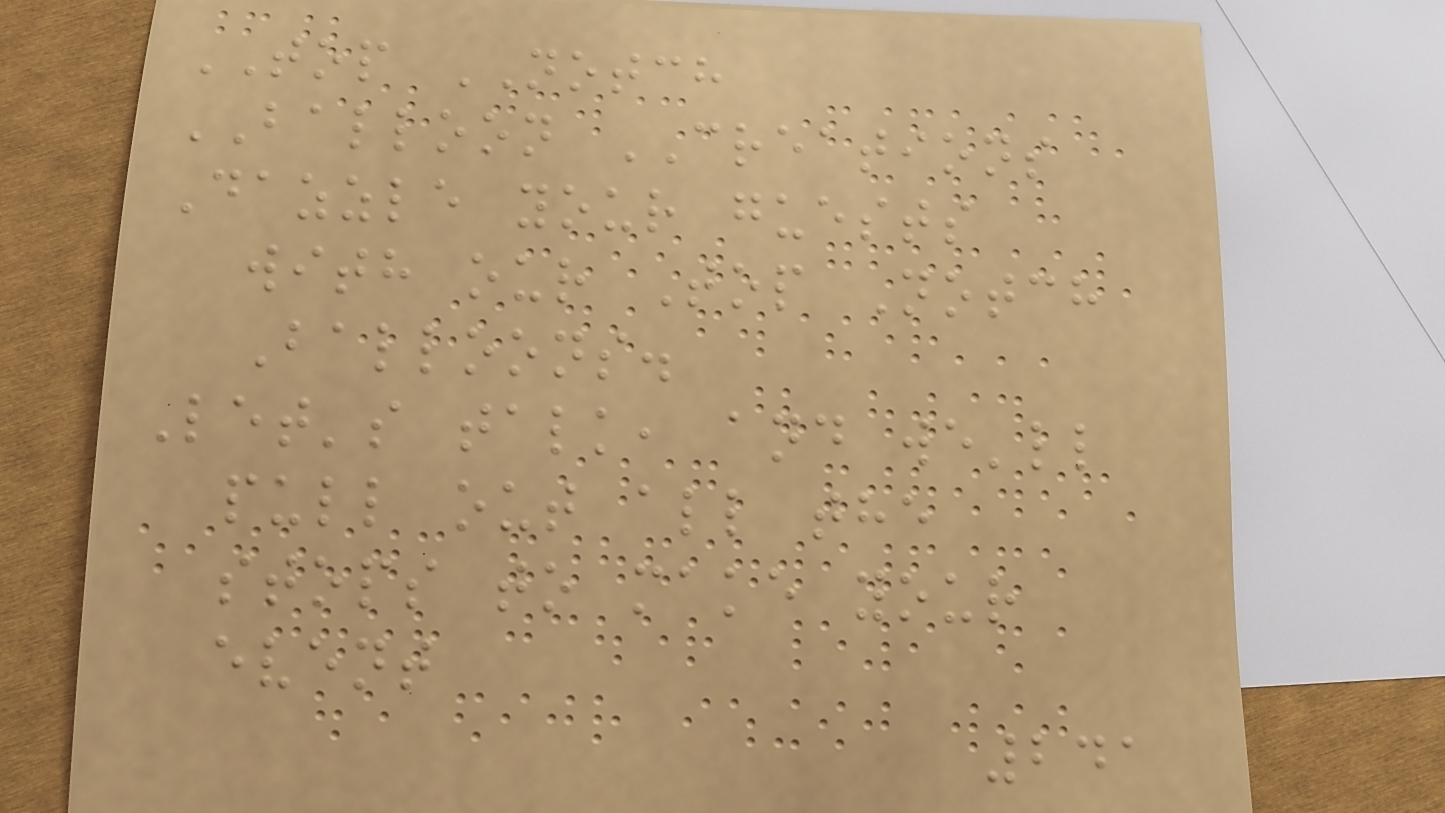TOP NOTCH
BALLOON CREATIONS
Dazzle your guests
with our Top Notch
Balloons.
Let's talk, and we'll
pull out all the
stops to make your
event
241
